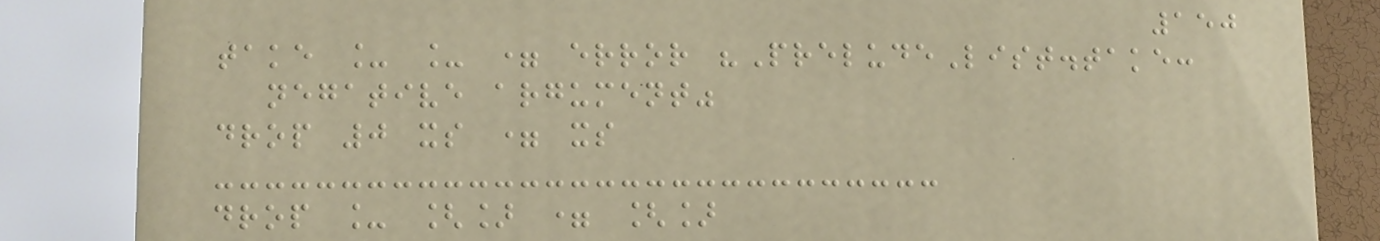150
take _ _ = error "PreludeList.take:
negative argument"
drop 0 xs = xs
drop _ [] = []
